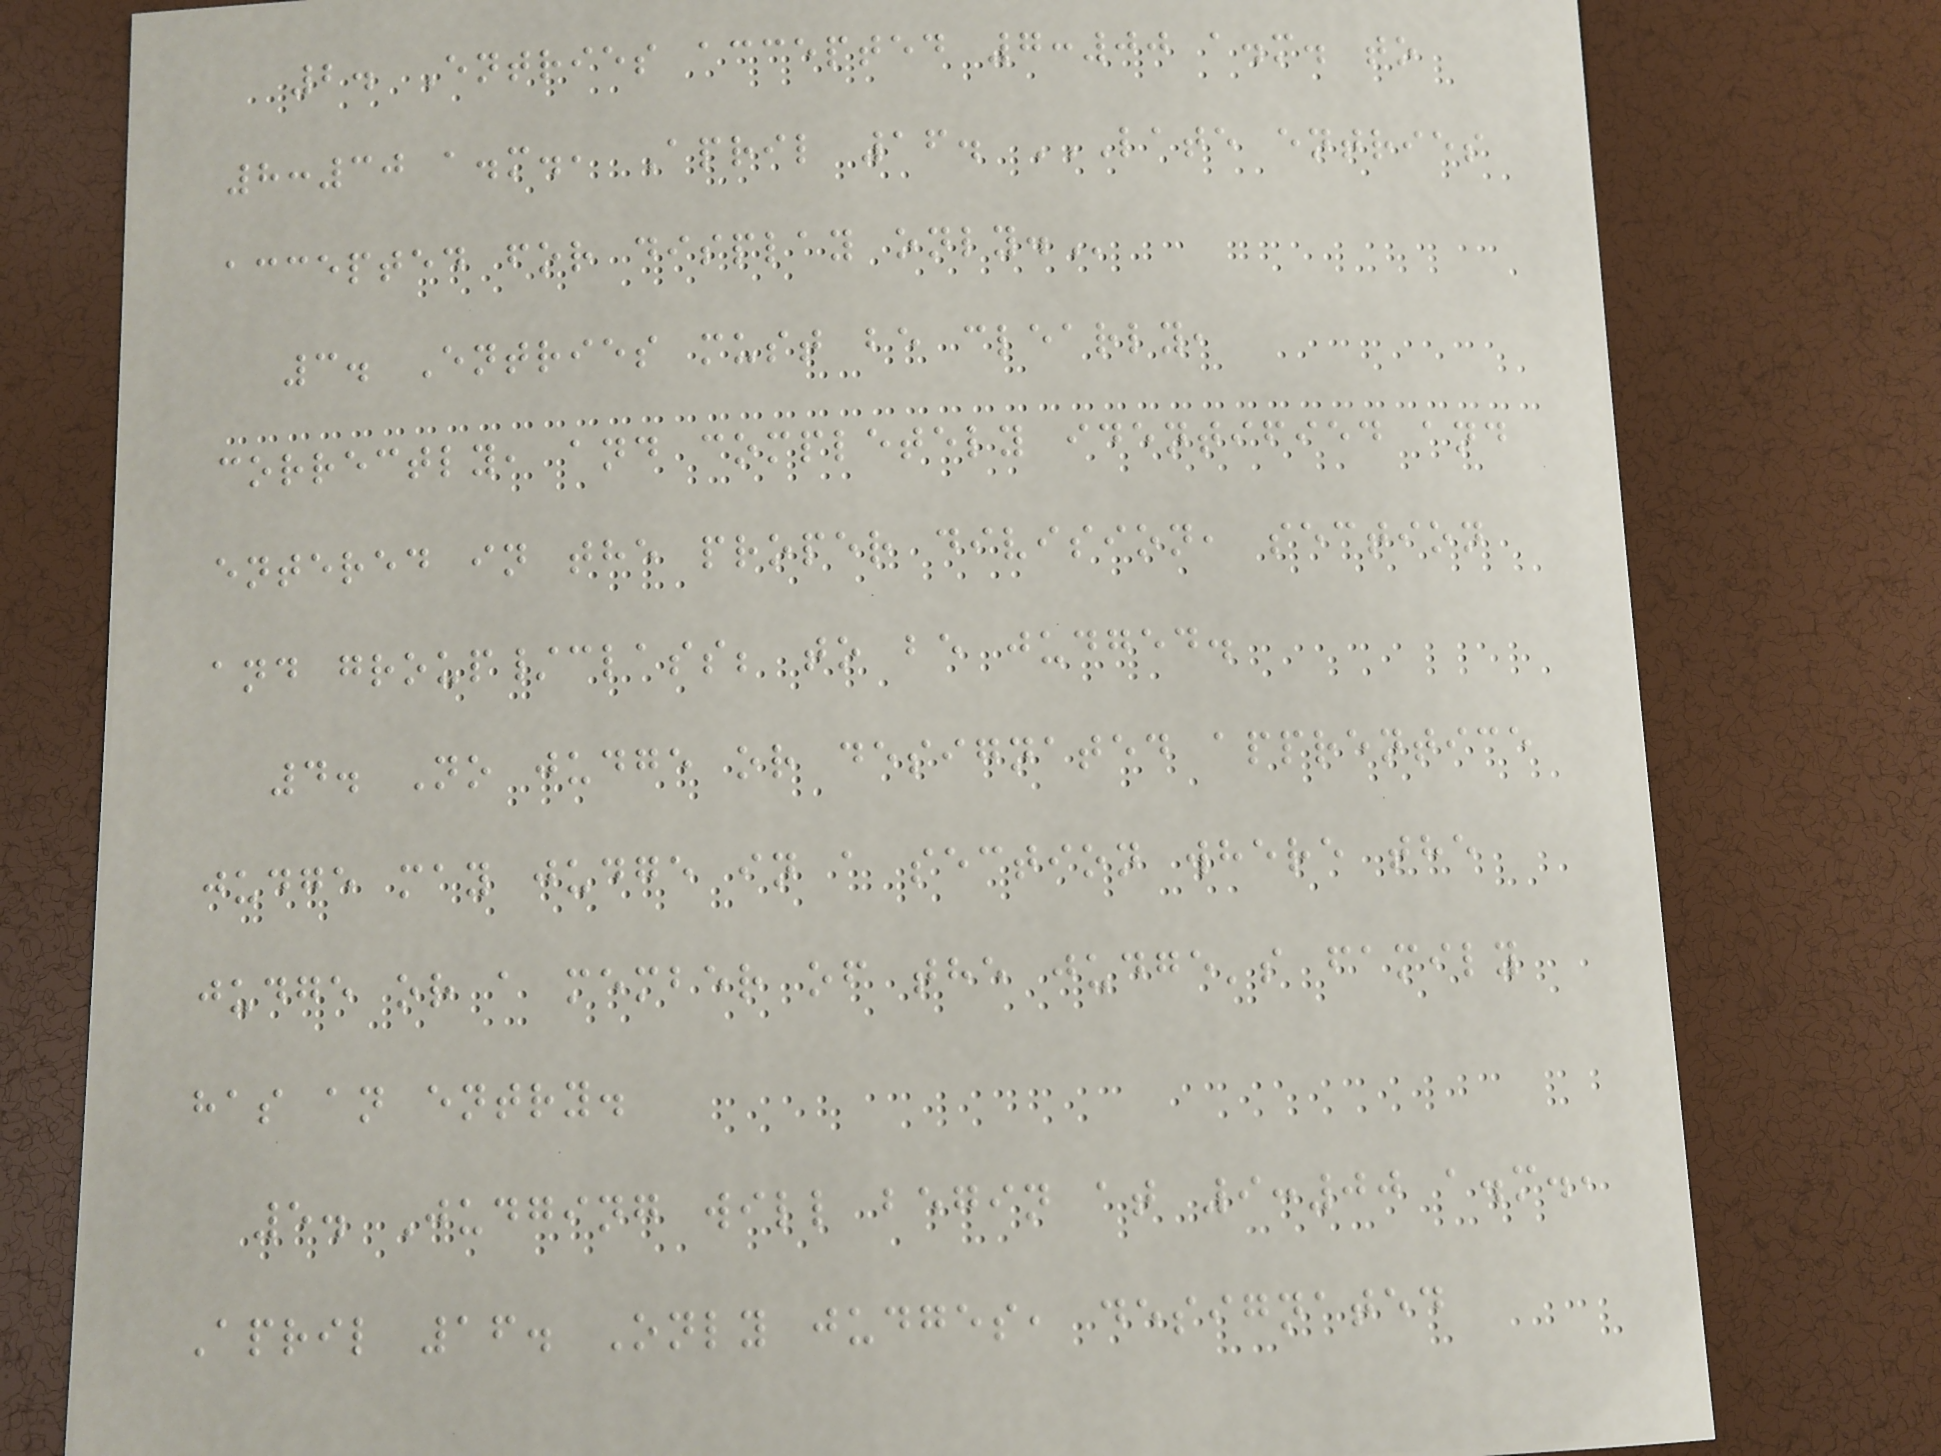2. Entries accepted 7:00 a.m. to
8:30 a.m., April 16. LATE ENTRIES
ACCEPTED FOR DISPLAY ONLY.
3. Entries must be clearly,
correctly, and completely identified and
entered in the proper division, section
and group/class; to be judged.
4. No judge or designated apprentice
judge may judge in a section where the
judge or a member of the judge's family
has an entry.
5. Judging will begin at 9:00 a.m.,
April 16. Only judges, designated
